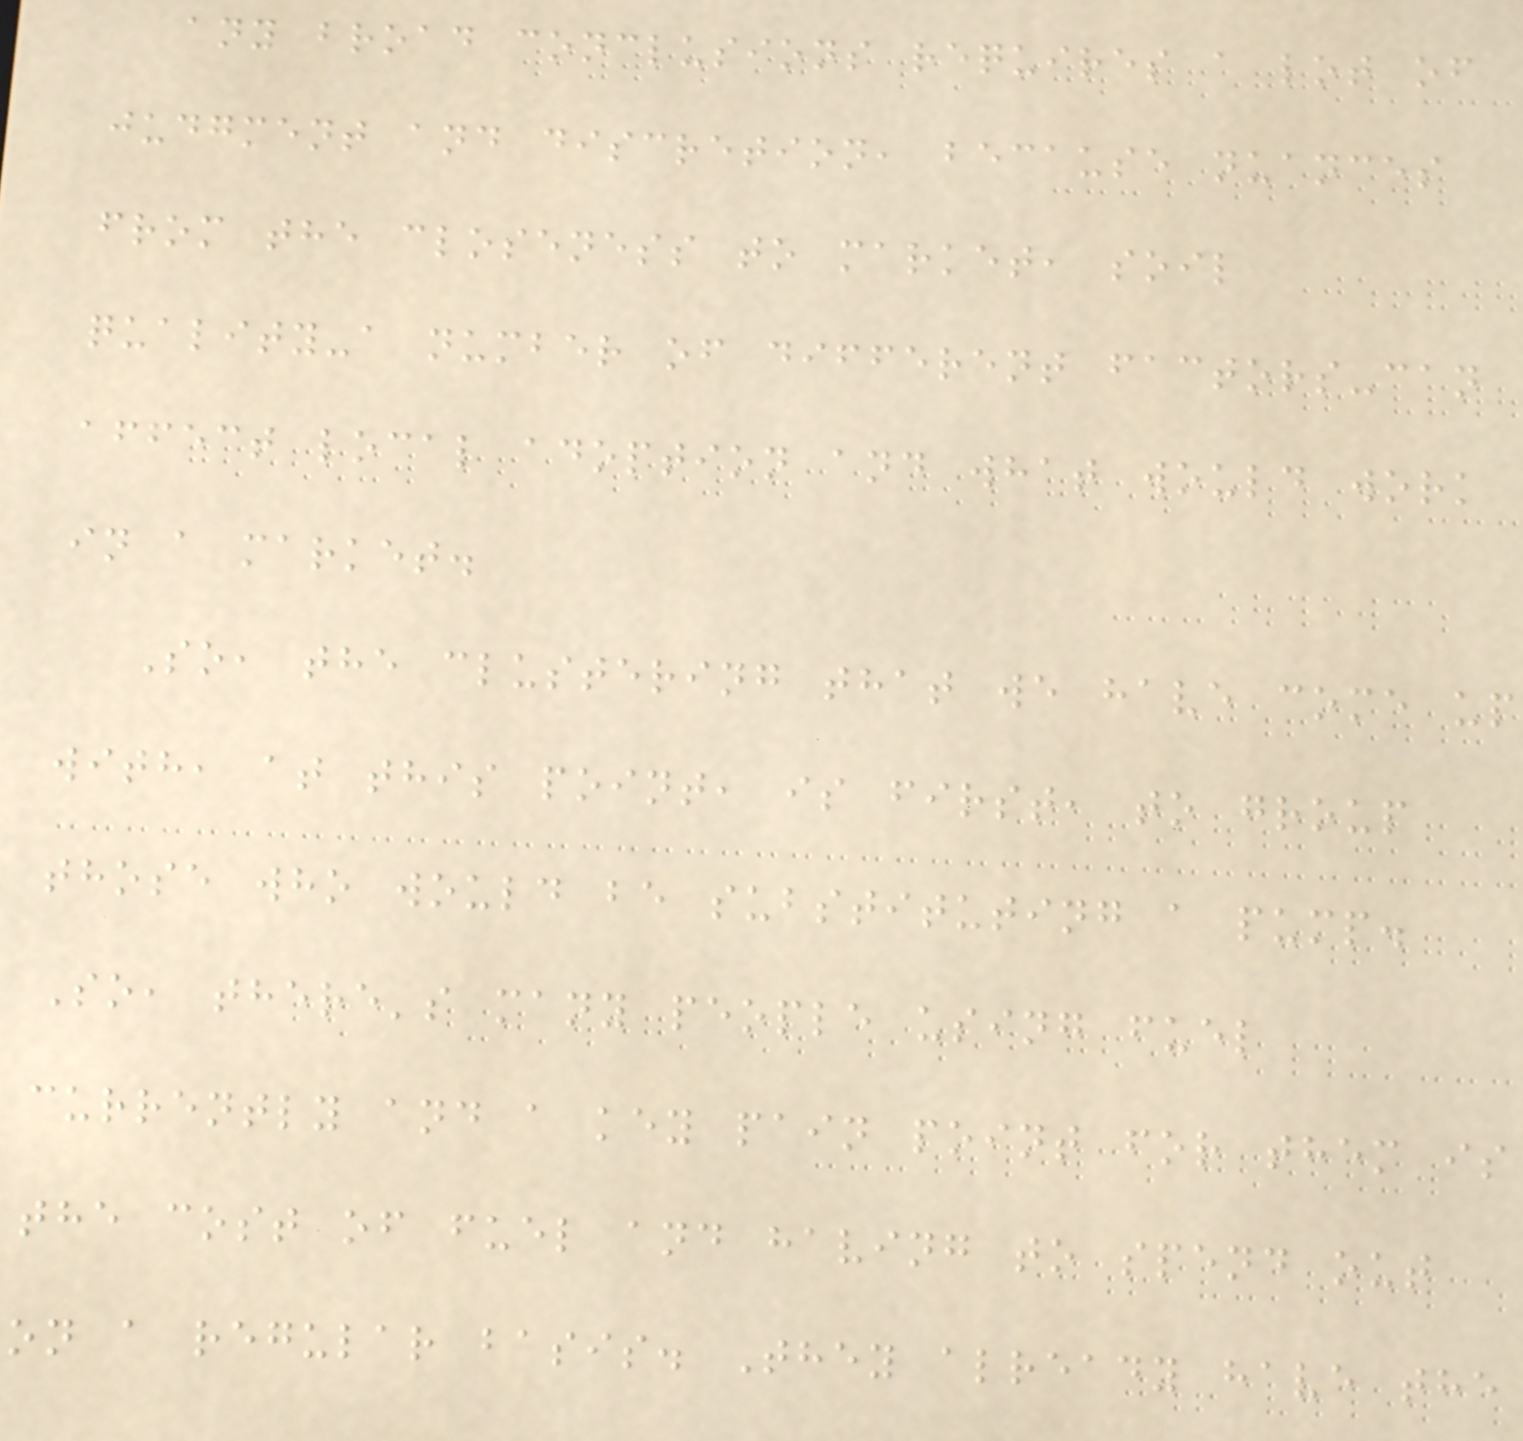any broad conclusions requires a lot of
judgment and discretion, because nuances
from the closeness to market, soil
quality-a number of different factors-can
affect local adoption and what would work
in a market.
So, the clustering that we have come up
with, at this point, is first, to group
those who would be substituting a pump.
So, there's many people using fuel
currently and a key pain point for them is
the cost of fuel and having to spend out
on a regular basis. They already have the
